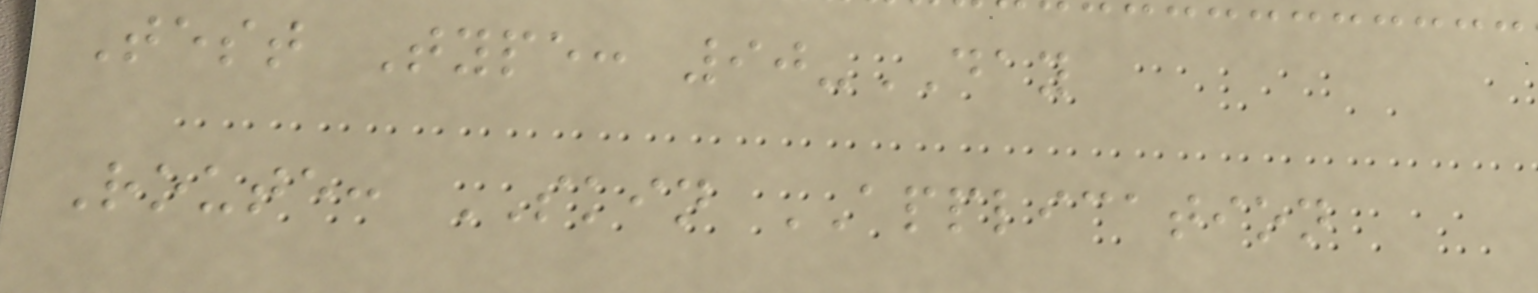Test Type: 90-DAY
Route: SKIN APPLICATION
